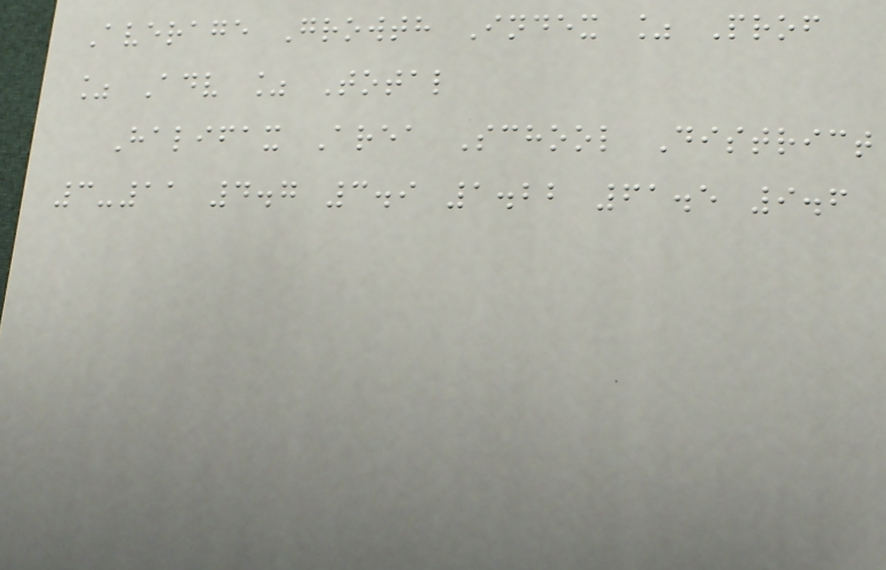Average Growth Index % Prof
% Adv % Total
Halifax Area School District
3-11 4.7 3.9 1.22 61.5 9.6
